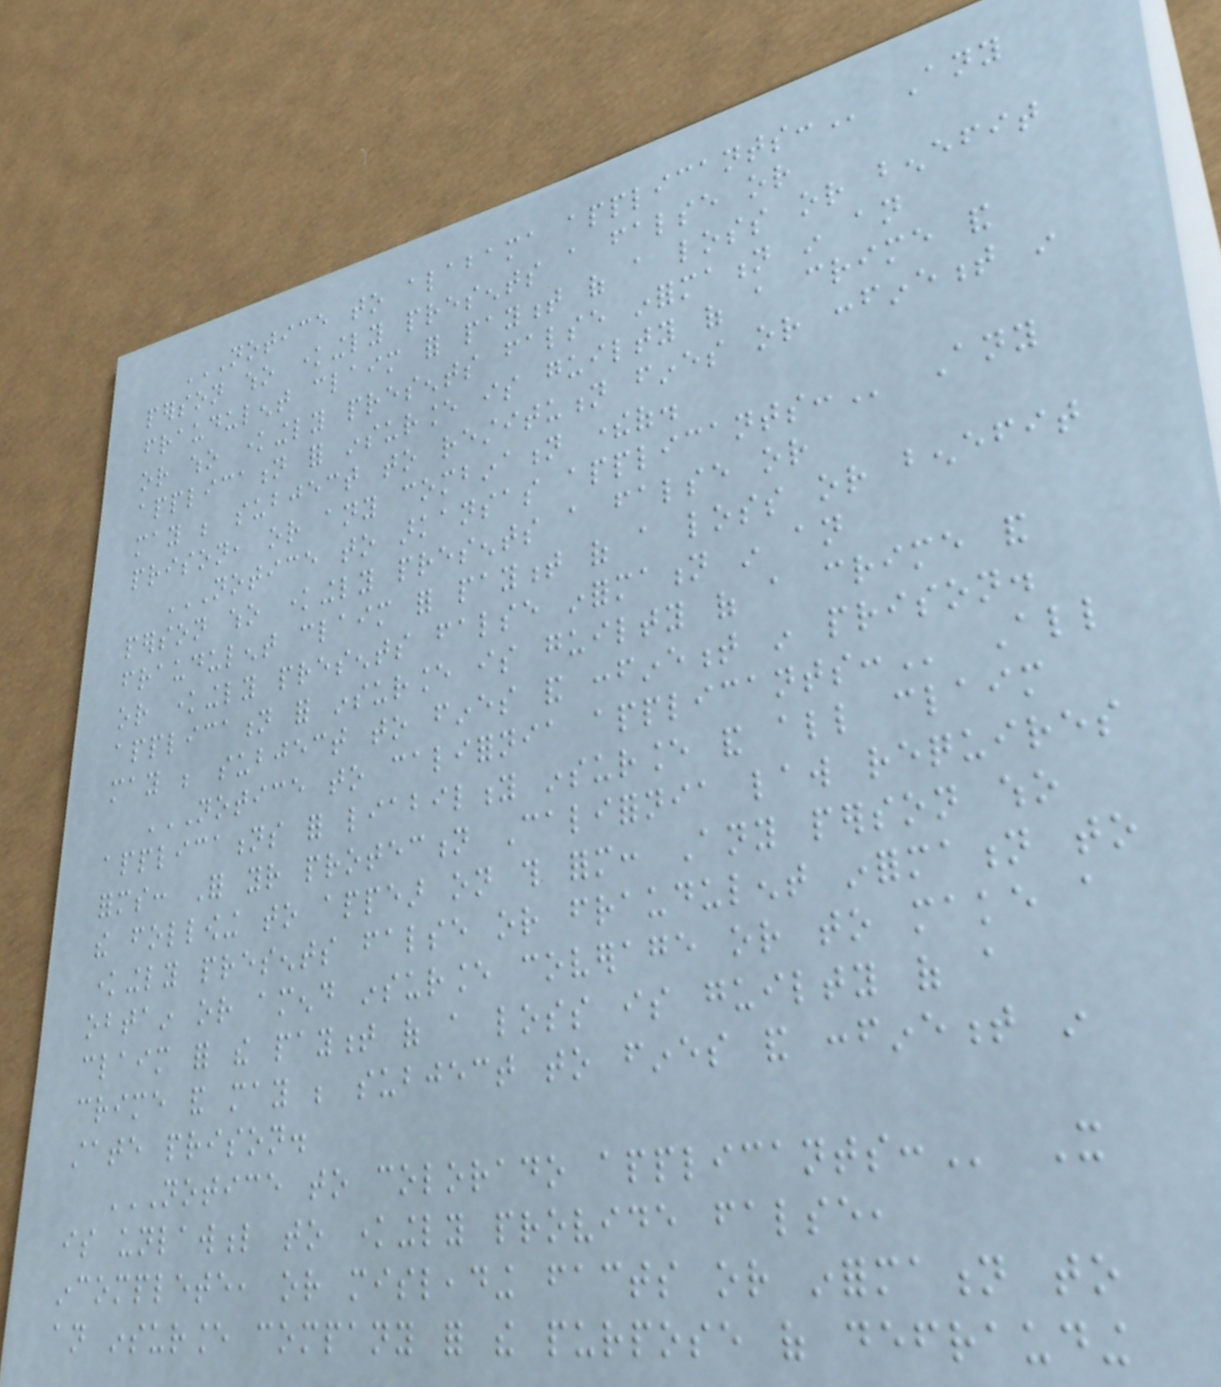NOTICE TO ALABAMA APPLICANTS: Any
person who knowingly presents a false or
fraudulent claim for payment of a loss or benefit
or who knowingly presents false information in an
application for insurance is guilty of a crime and
may be subject to restitution fines or confinement in
prison, or any combination thereof.
NOTICE TO ARKANSAS APPLICANTS: Any
person who knowingly presents a false or
fraudulent claim for payment of a loss or benefit
or knowingly presents false information in an
application for insurance is guilty of a crime and
may be subject to fines and confinement in prison.
NOTICE TO CALIFORNIA APPLICANTS: All
applications for liability insurance and all claim
forms: For your protection California law requires
the following to appear on this form: Any person who
knowingly presents false or fraudulent information to
obtain or amend insurance coverage or to make a
claim for the payment of a loss is guilty of a
crime and may be subject to fines and confinement in
state prison.
NOTICE TO COLORADO APPLICANTS: It
is unlawful to knowingly provide false,
incomplete, or misleading facts or information to
an insurance company for the purpose of defrauding
